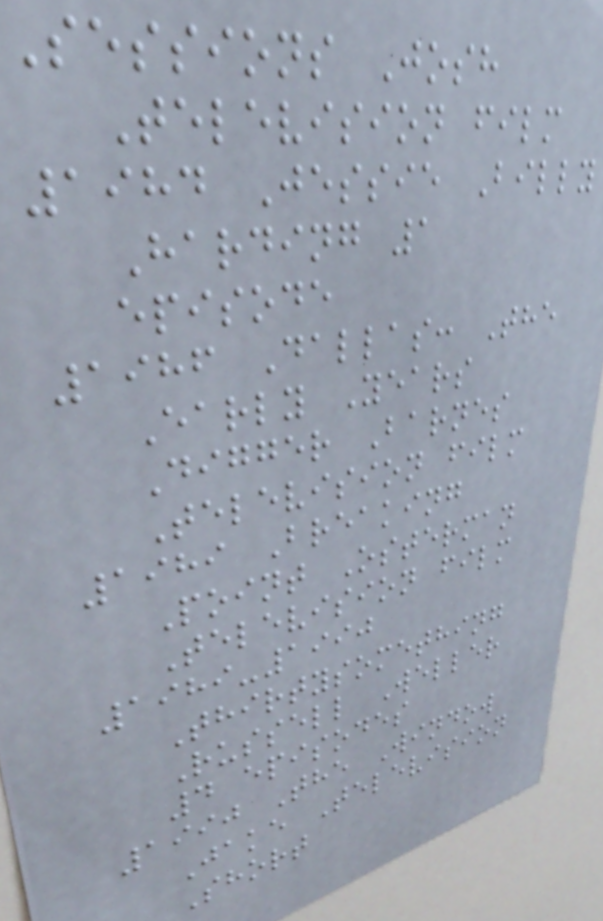Sessions Josh
Television film
1984 Jessie Billy
Harding 1
episode
1986 Dallas: The
Early Years
Digger Barnes
Television film
1989 Breaking
Point Osterman
Television film
1989-1990
Thirtysomething
Russell Weller
4 episodes
1990 The Window
Jake Television
Short
